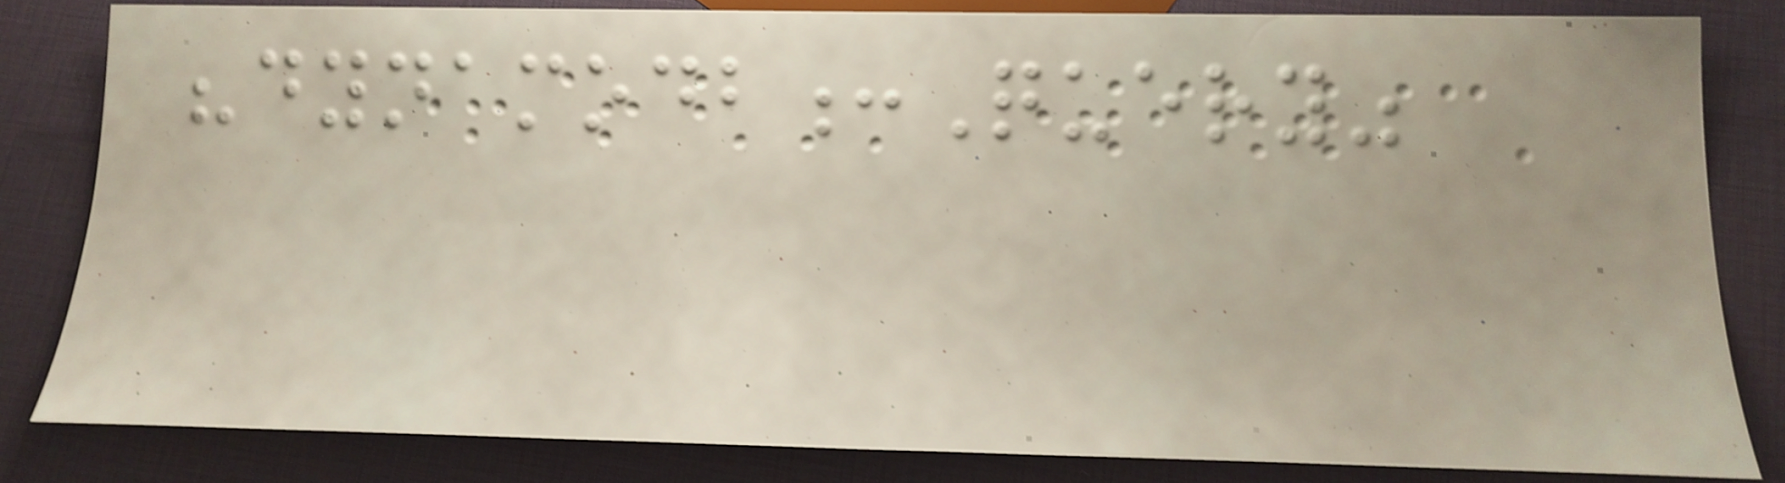"dynamodb:Query"
